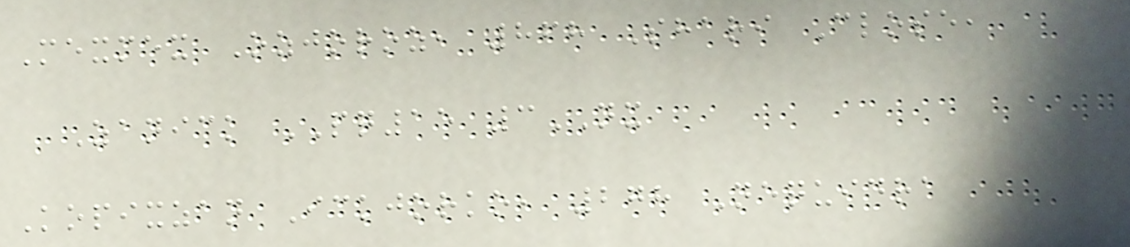Mexmex Ozjoroz, 868 Shari Close,
Zanick PQ15 3NX
Kopixzan Ickjorko, 278 Nequidra
